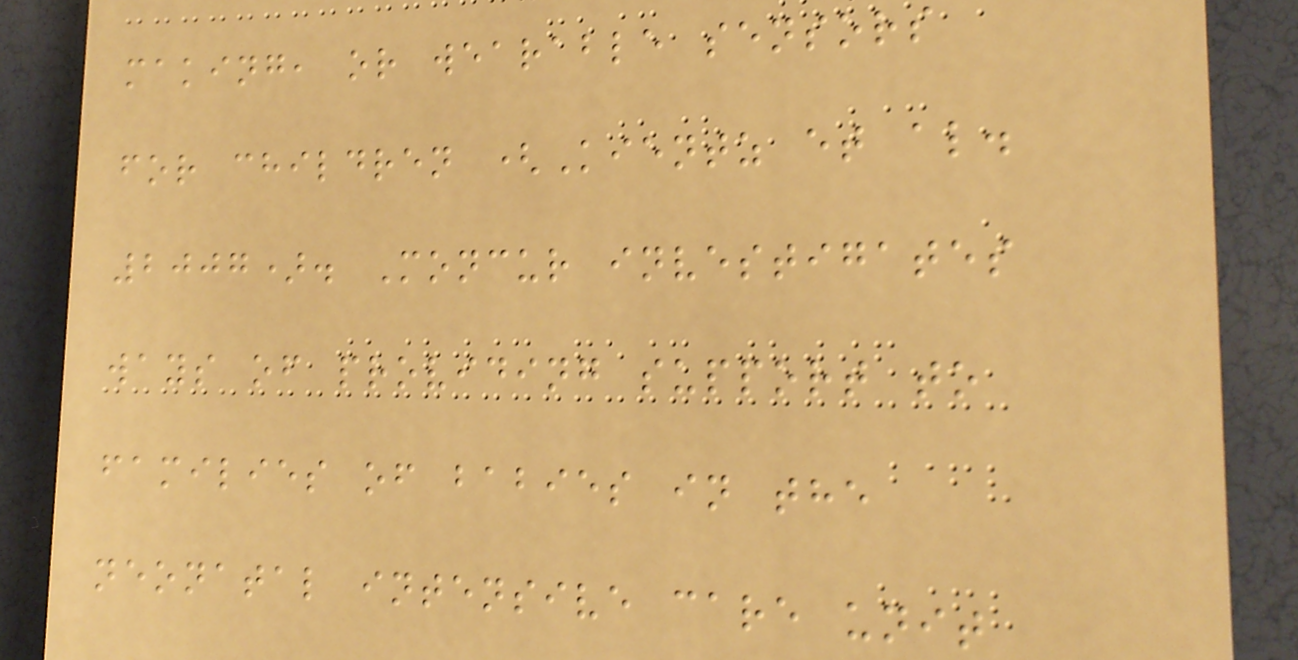making, or wearable sensors
for children (Kientz et al.
2007). Moncur investigates
ways of providing support to
families of babies in the
neonatal intensive care unit
